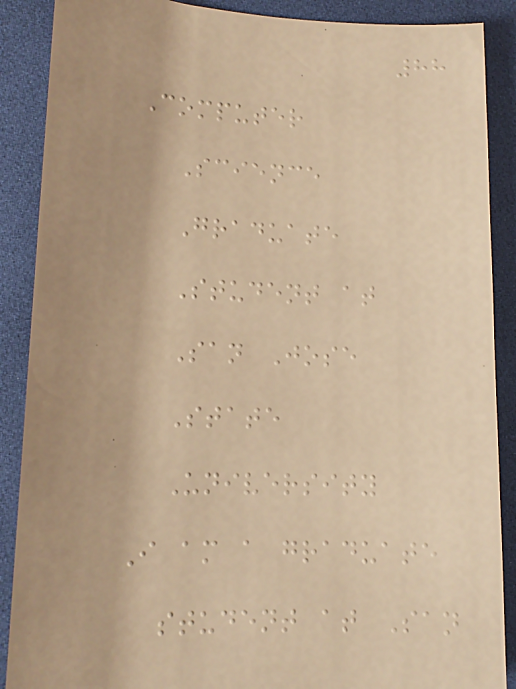88
Computer
Science
Graduate
Student at
San Jose
State
University
I am a graduate
student at San
